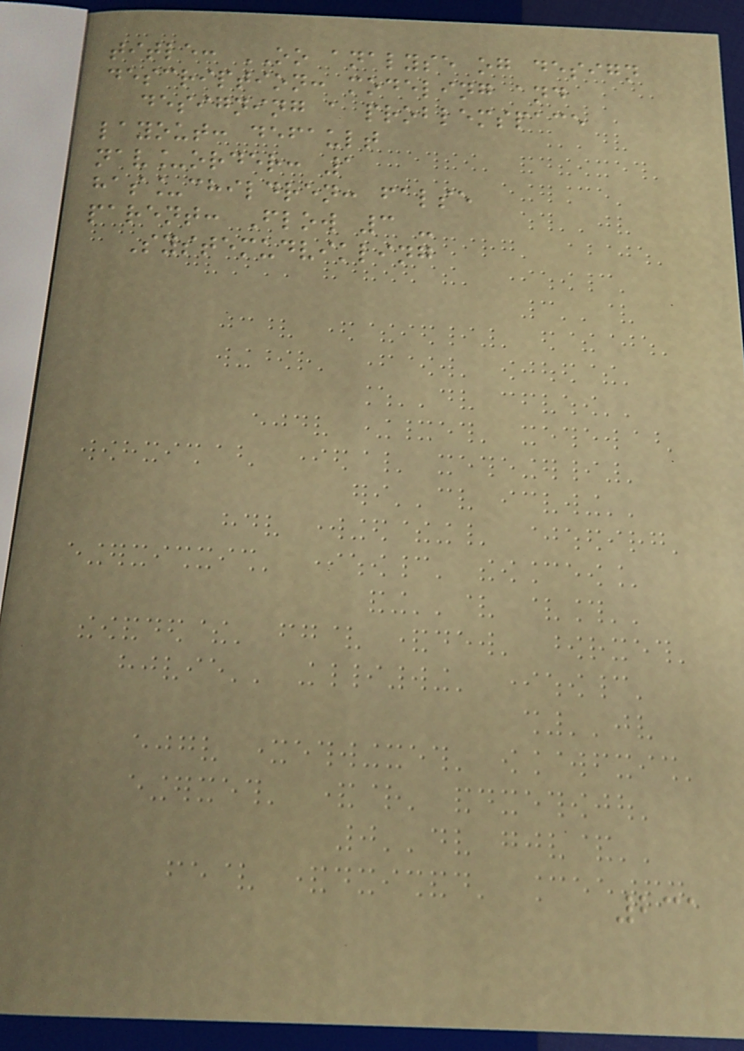title: OO analyse og design
description: modeling and
designing a problemspace
layout: default
nav_order: 1
has_children: false
parent: Flow 3 -
Systemudvikling
231
